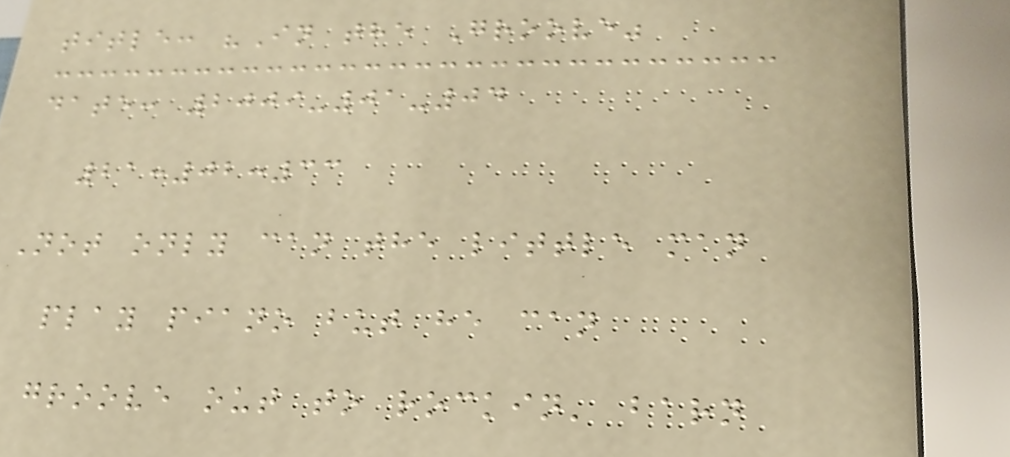title: "In the Groove"
date: 2009-01-04
21:02:33
Not only can the little man
play piano but he can
groove out to rockin' barn
